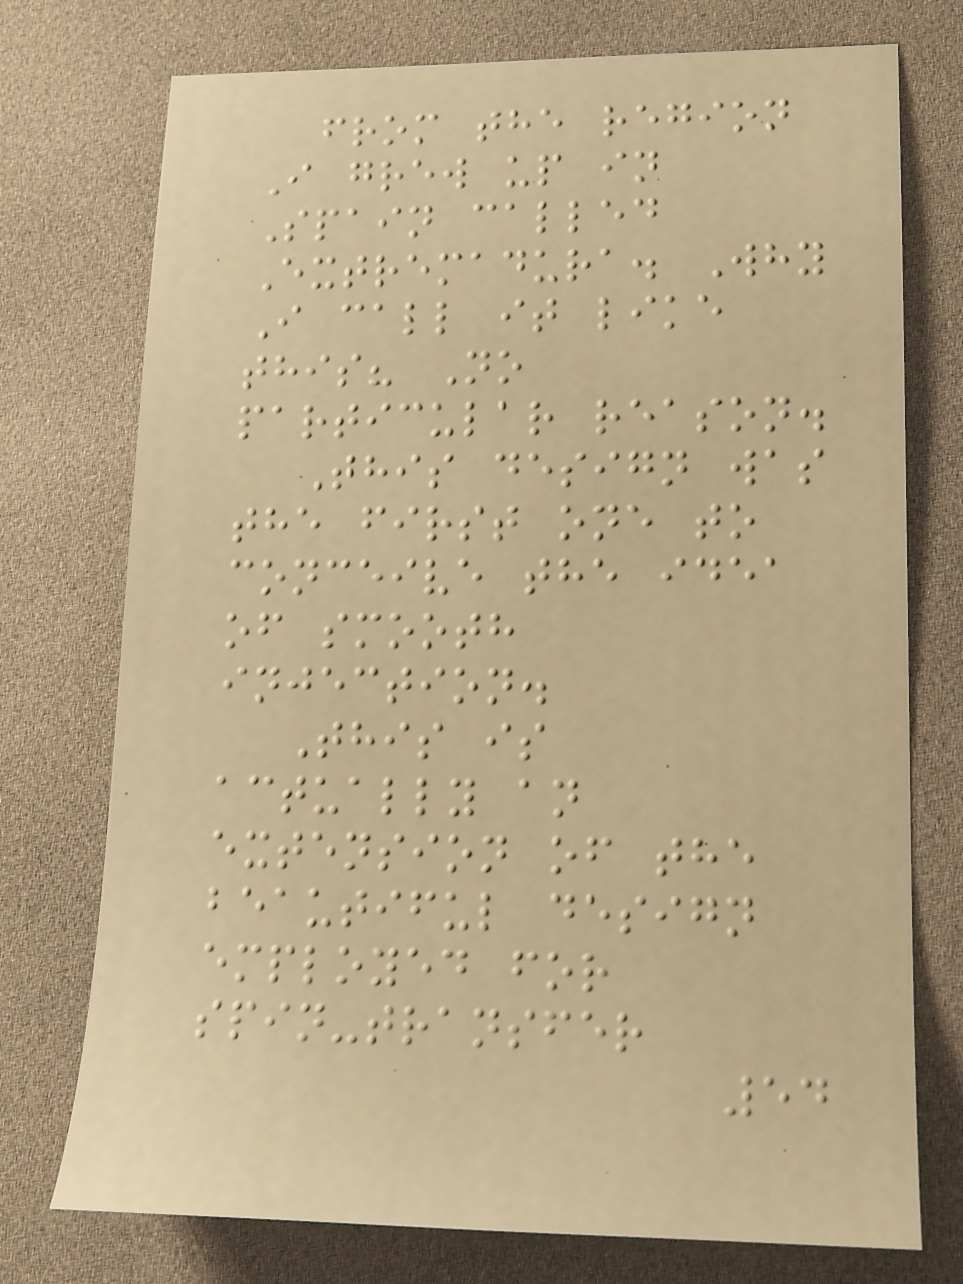from the region
I grew up in
Spain called
Extremadura. Why
I call it like
this? No
particular reason.
This design was
the first one to
conceive the idea
of smooth
injection.
This is
actually an
extension of the
beautiful design
employed for
spin-transfer
54
